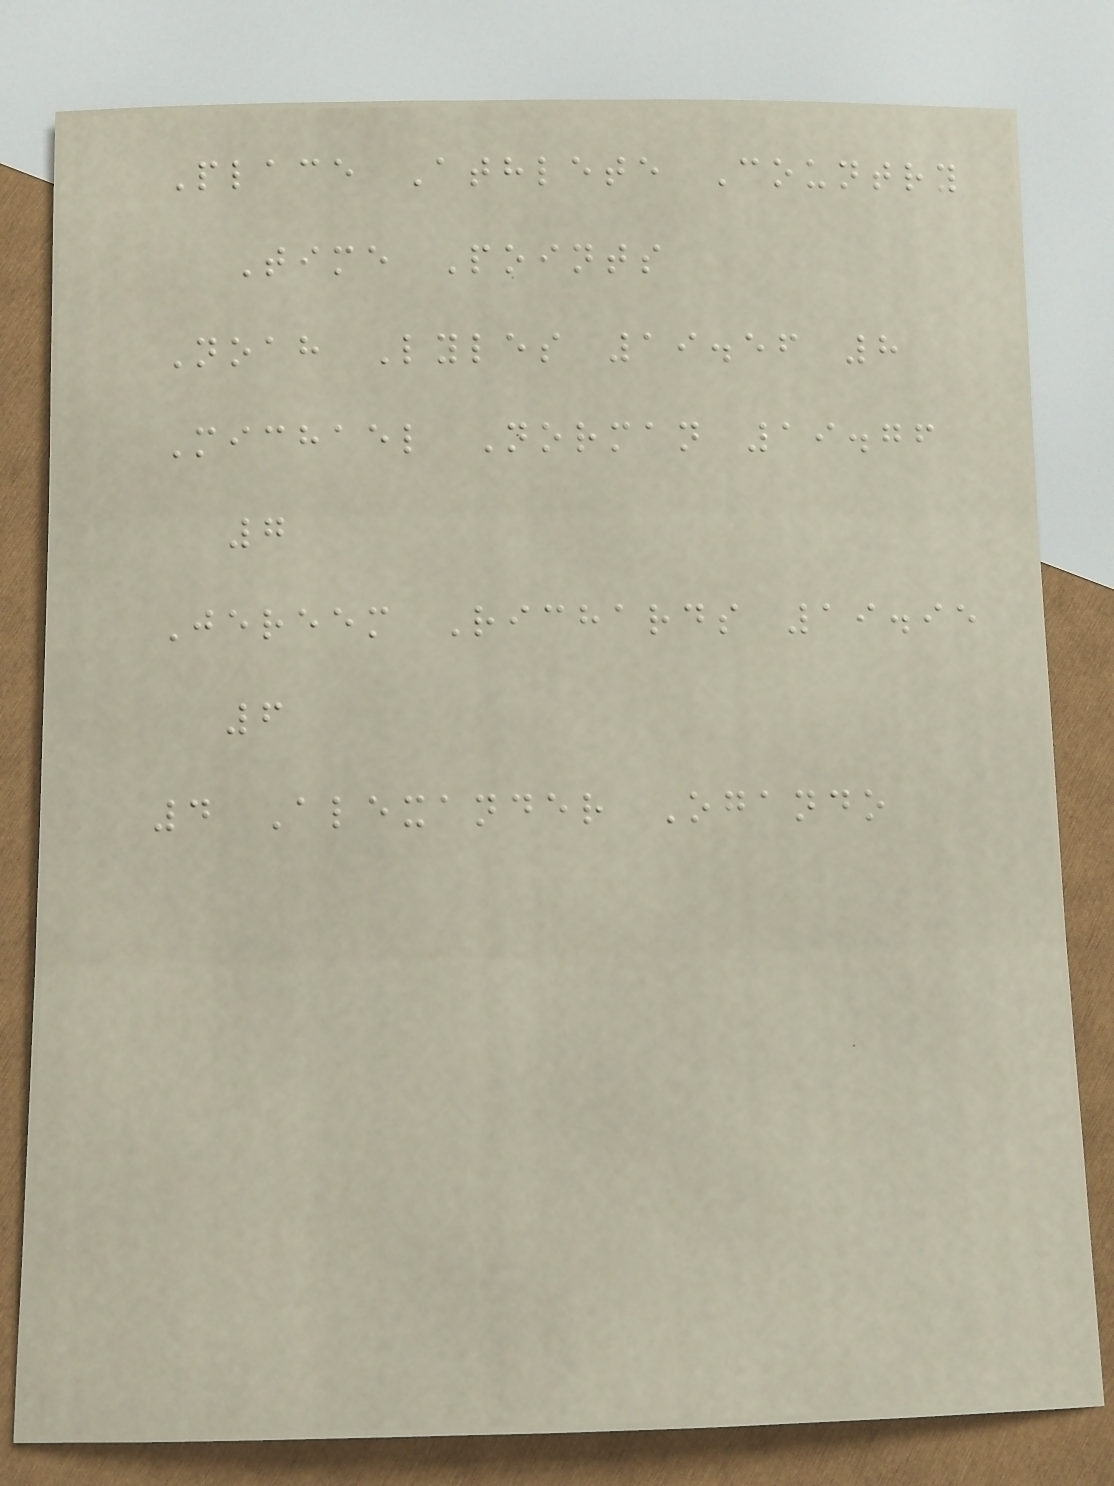Place Athlete Country
Time Points
Noah Lyles 19.56 8
Michael Norman 19.76
7
Jereem Richards 19.95
6
4 Alexander Ogando
